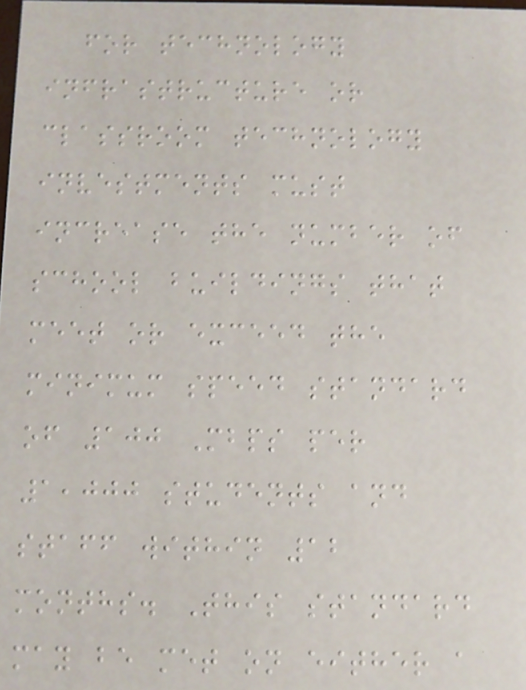for technology
infrastructure or
classroom technology
investments must
increase the number of
school buildings that
meet or exceed the
minimum speed standard
of 100 Mbps per
1,000 students and
staff within 12
months. This standard
may be met on either a
